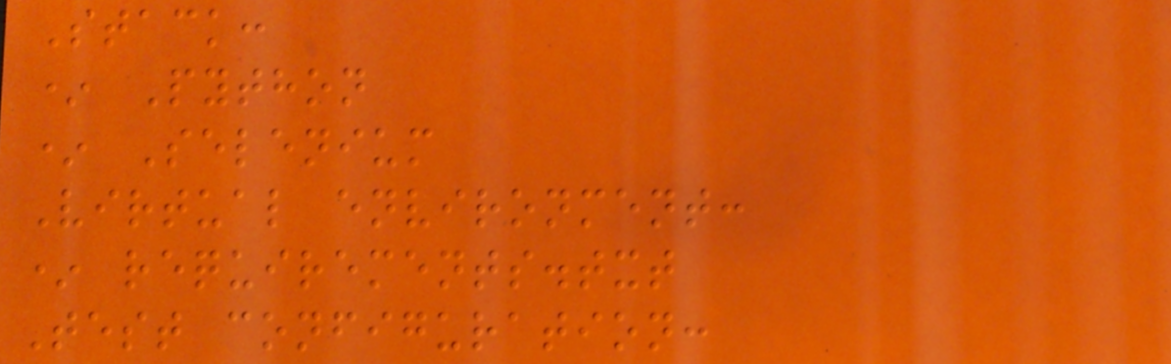Stack:
* Python
* Selenium
Virtual environment:
* requirements.txt
Test configuration:
